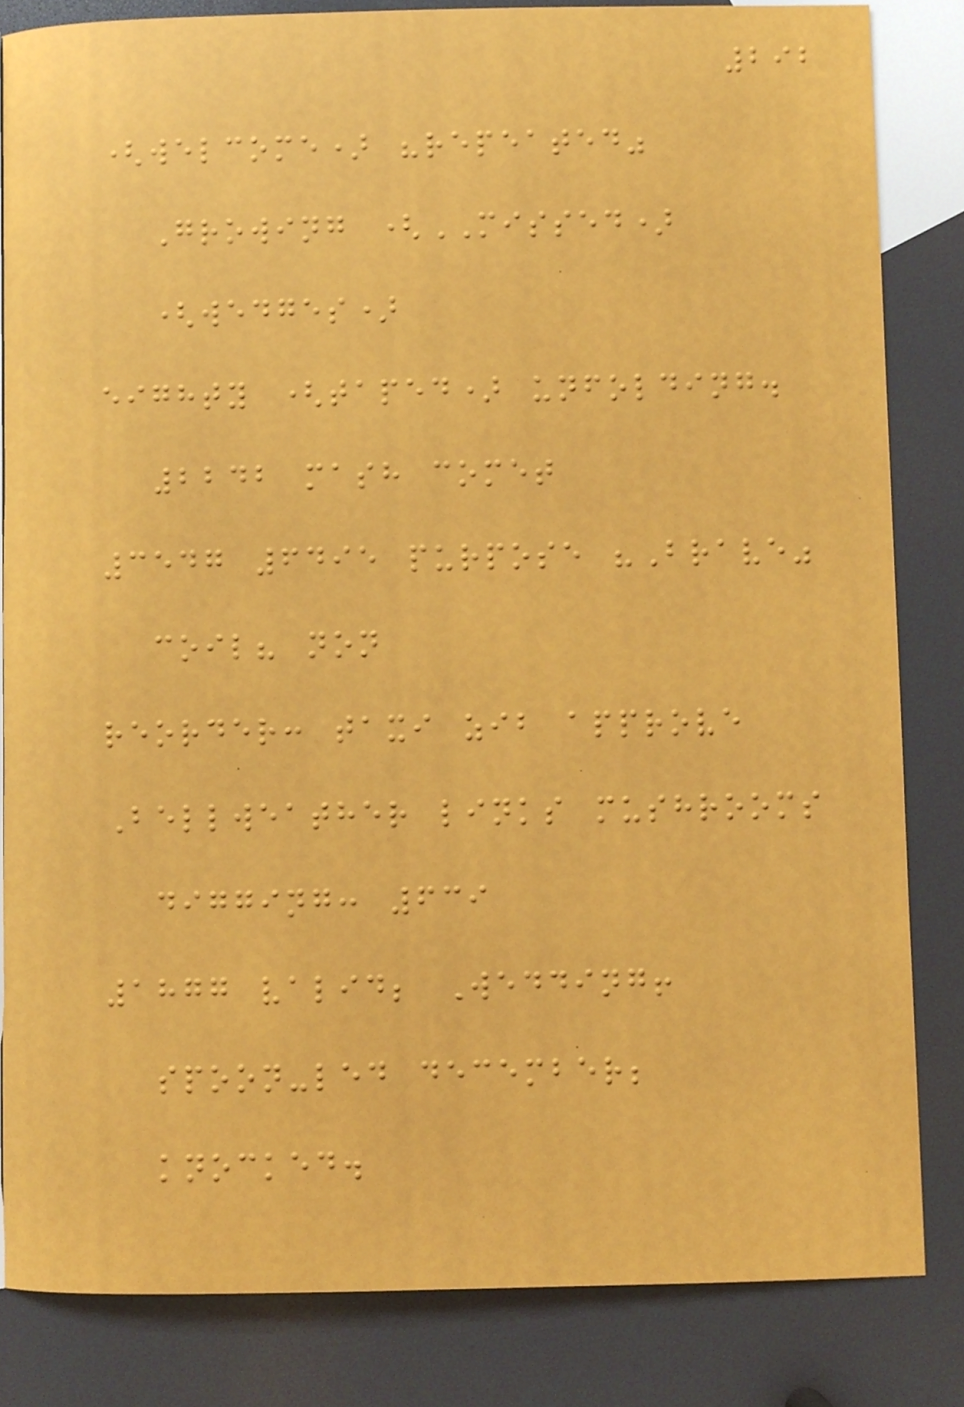292
(welcome) "repeated"
Growing (MISSED)
(wedges)
eighty (taped) unfolding.
2242 mash comet
3547 6495 purpose "Brave"
coil? non
reorder: taxi zib approve
Bellweather links mushrooms
digging: 639
1877 valid; Wedding!
spoon-led december;
knocked.
